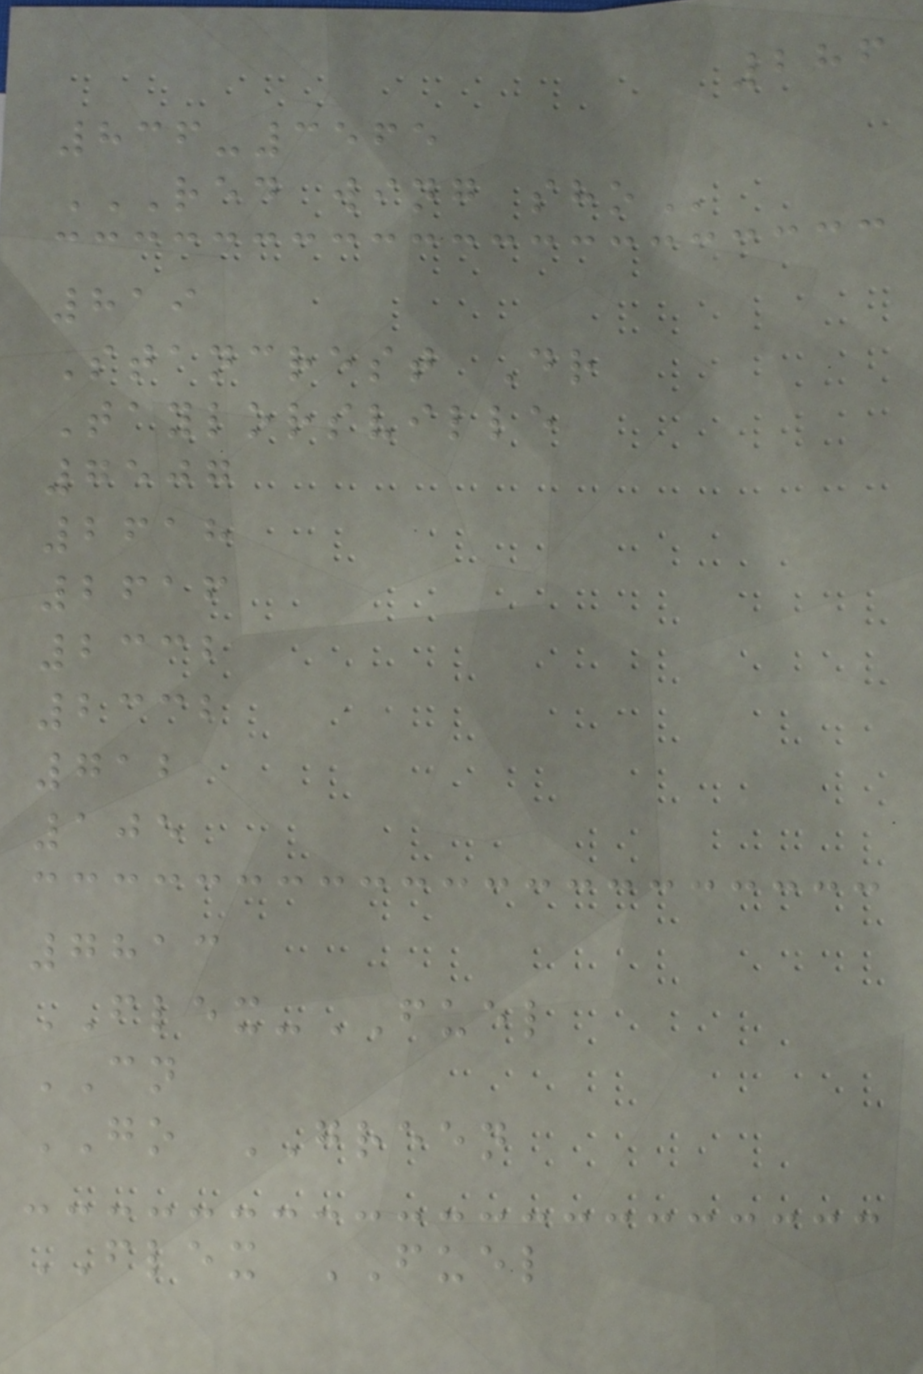286
836-3565
RED WING SHO
819
Stancrest Dr
Taylorsville
7507
2618
2616
2332
2332
712
105
7813
FLEX-FUEL
CN
GO GREEN
FLEX FUEL
